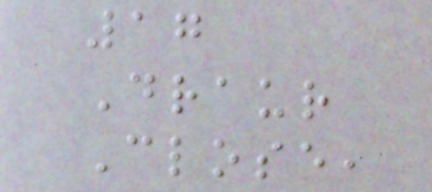17
Draur
Close,
